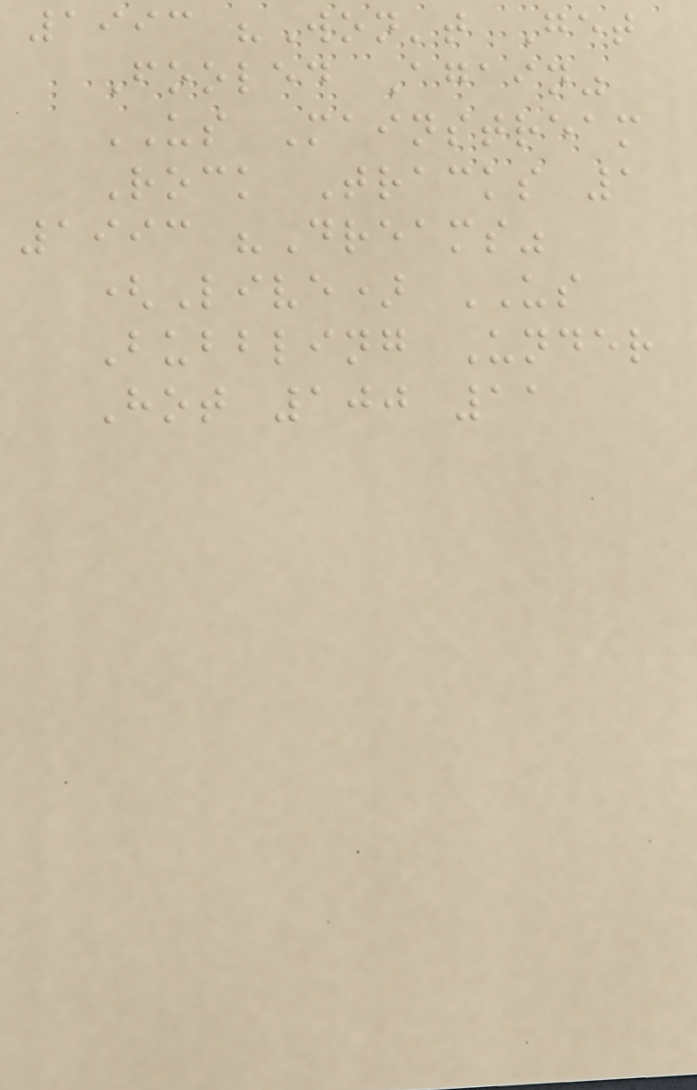1993 "Won't Get
Fooled Again"
US Mainstream
Rock Tracks 1
1993 "Dreams"
(Live) US
Bubbling Under
Hot 100 11
